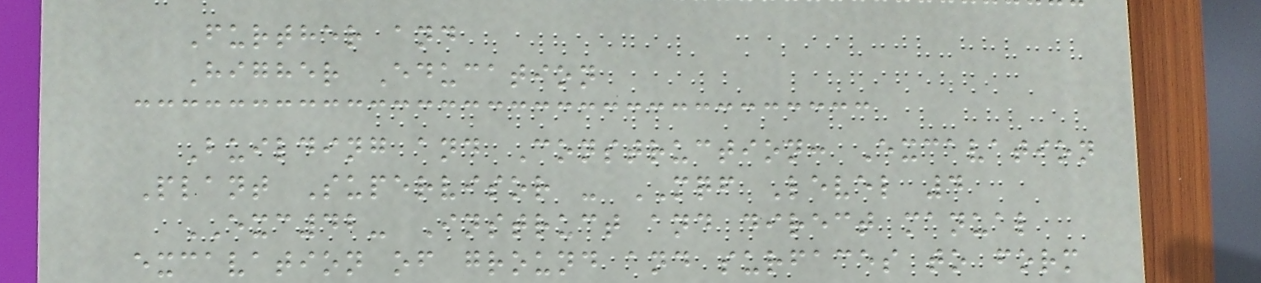Further and
Higher Education
Building and Construction: Excavation
Plant Supervisor - MQF Level 4
EXC42- Instruct and direct manual
excavation of ground and surfaces to form
